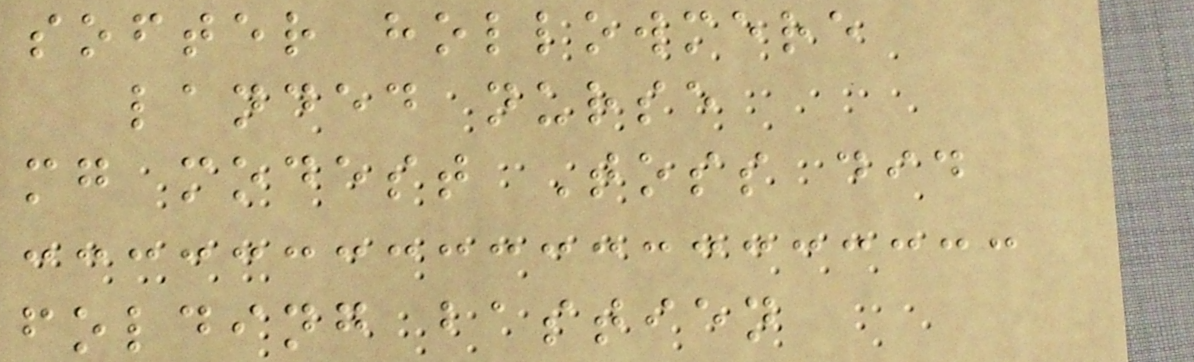softer hollowmere
landed nurse
mg modest Toss did
folding bastien
